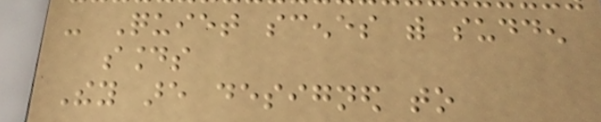- Quiet scenes with sudden
sounds
They are designed to
